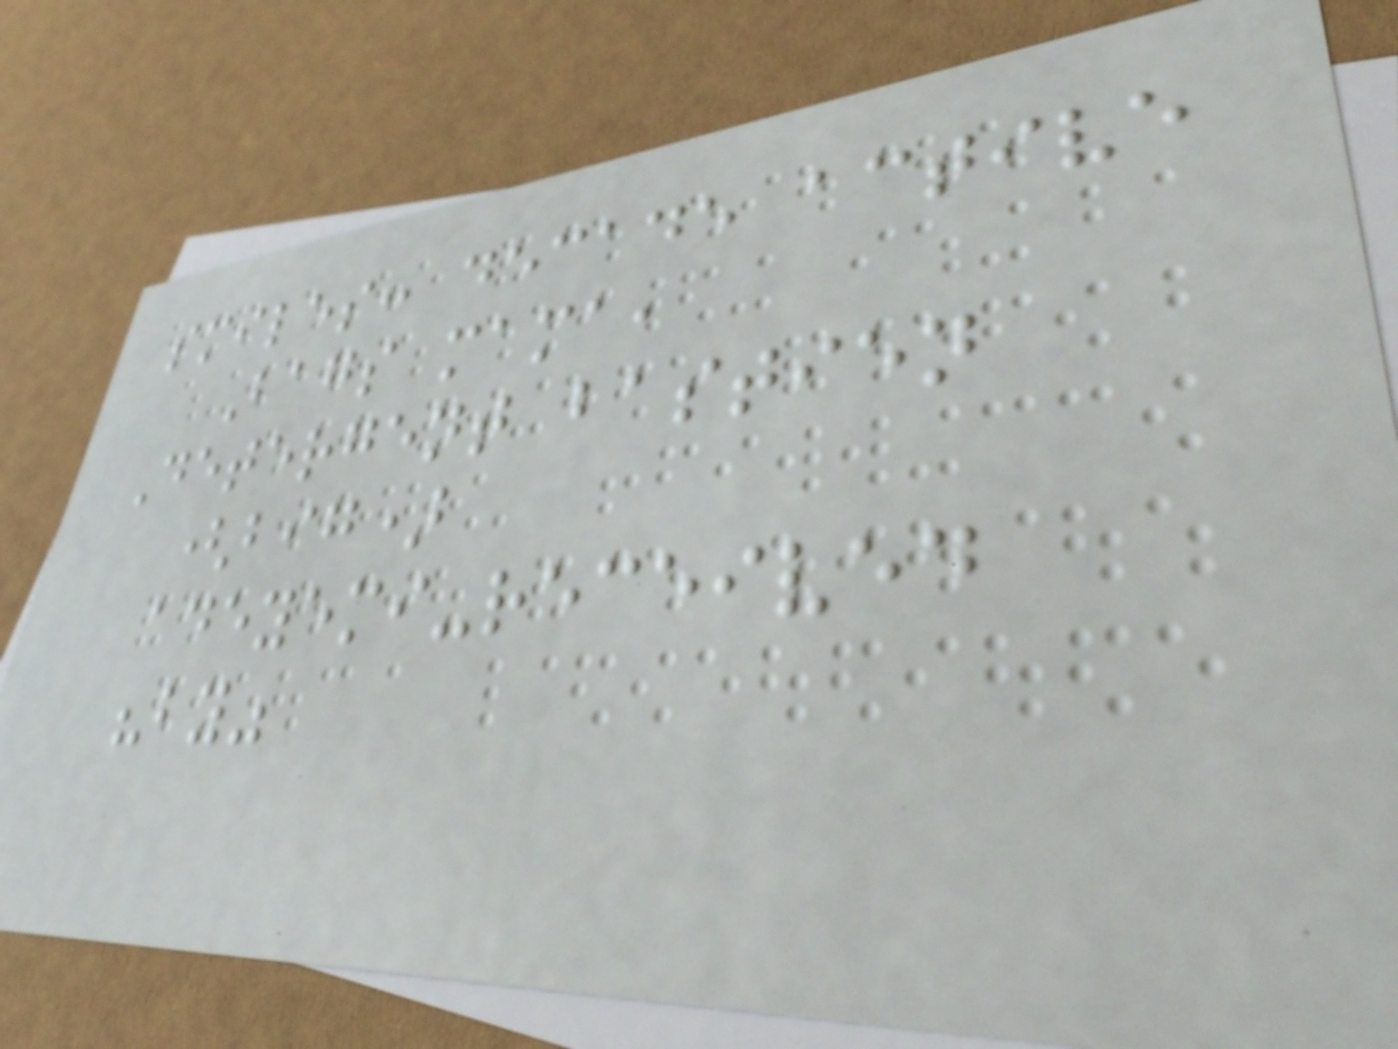smiles: decade active
Bags mama,
Detergent bastien
(big)
adeyemi-received
"by"
